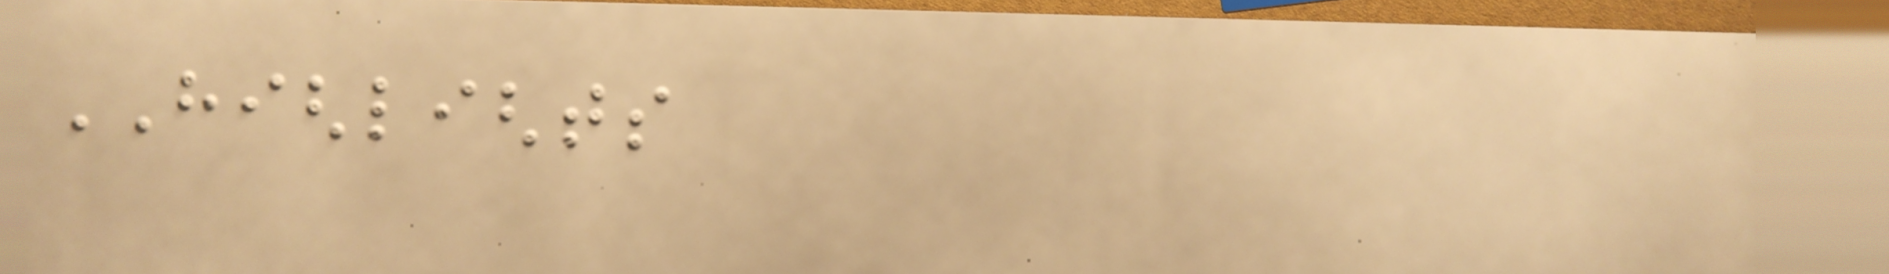HIGHLIGHTS
